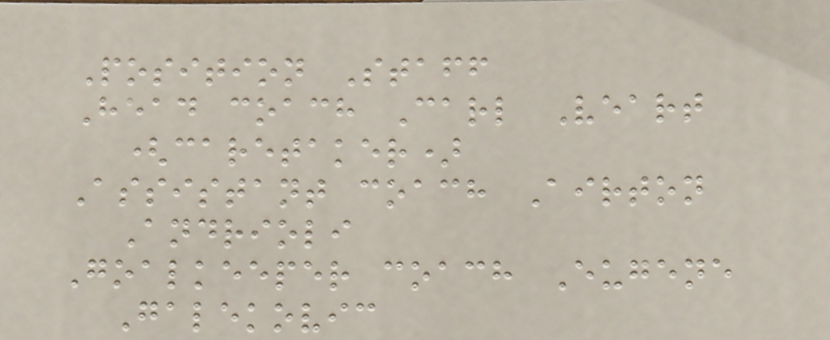Position Staff
Head coach Carl Veart
(caretaker)
Assistant coach Airton
Andrioli
Goalkeeper coach Eugene
Galekovic
